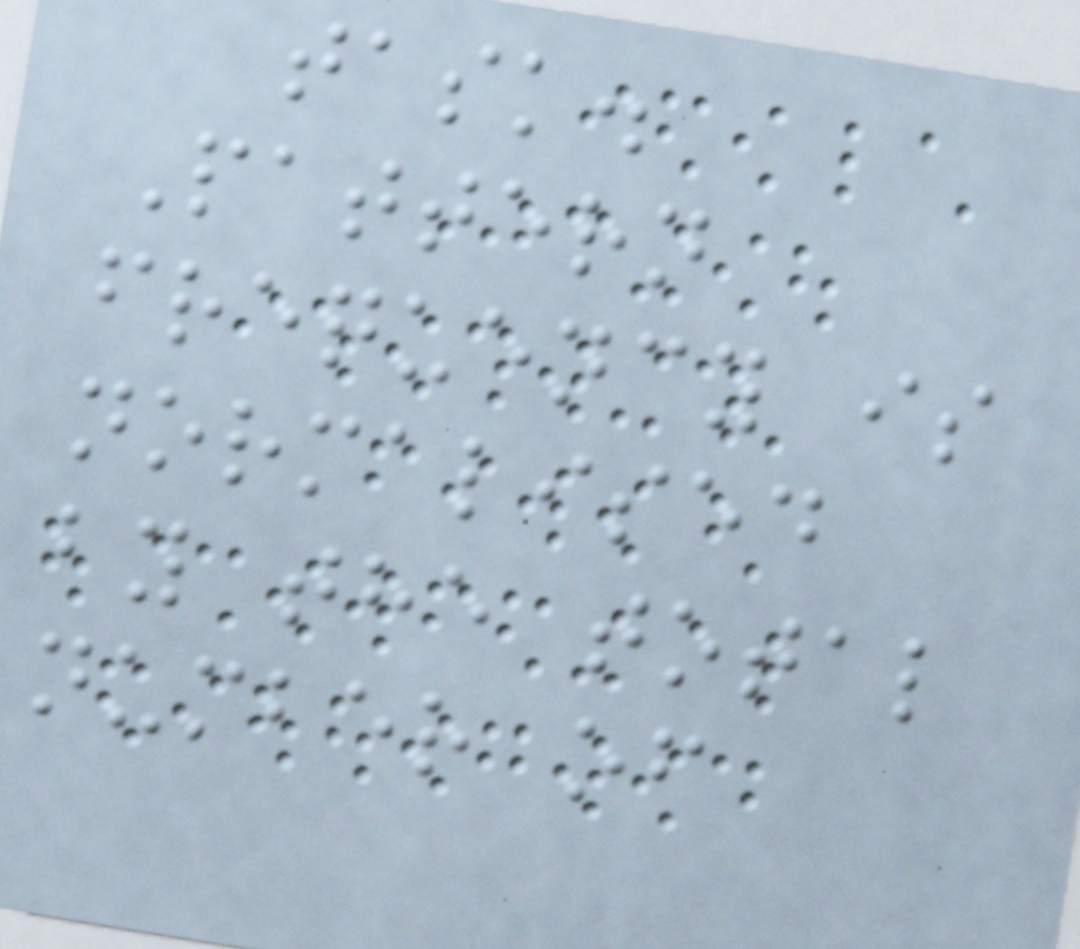task.
Pattern
frequency is
normalised
by the total
number of
